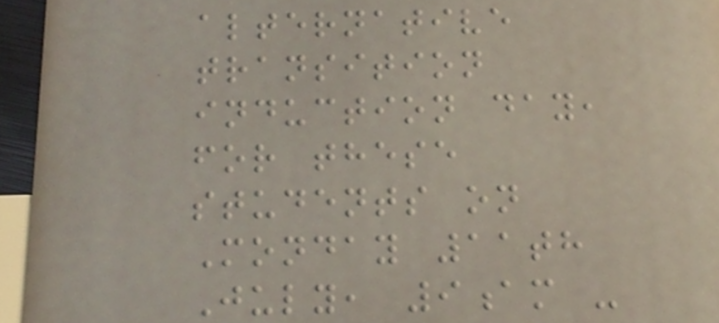alternative
transition
induction day,
for these
students on
Monday 11th
July, 9am -
